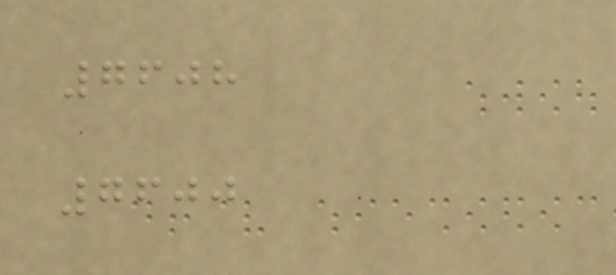7608
7600
